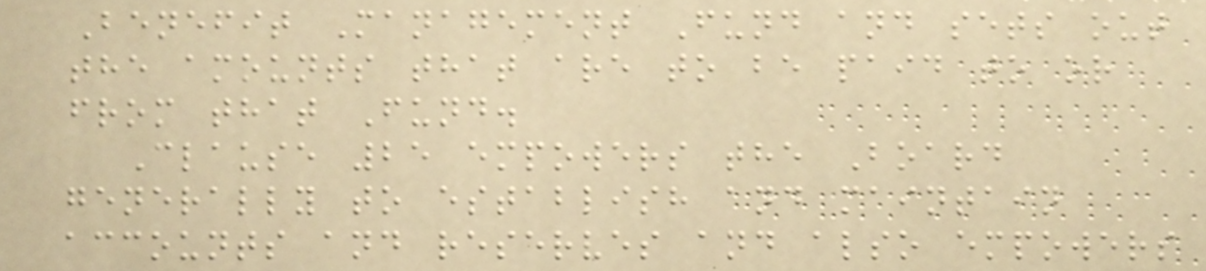Benefit Management Fund and sets out
the amounts that are to be paid to or
from that Fund.
Clause 25 empowers the Board
generally to establish and maintain
accounts and reserves and also empowers
